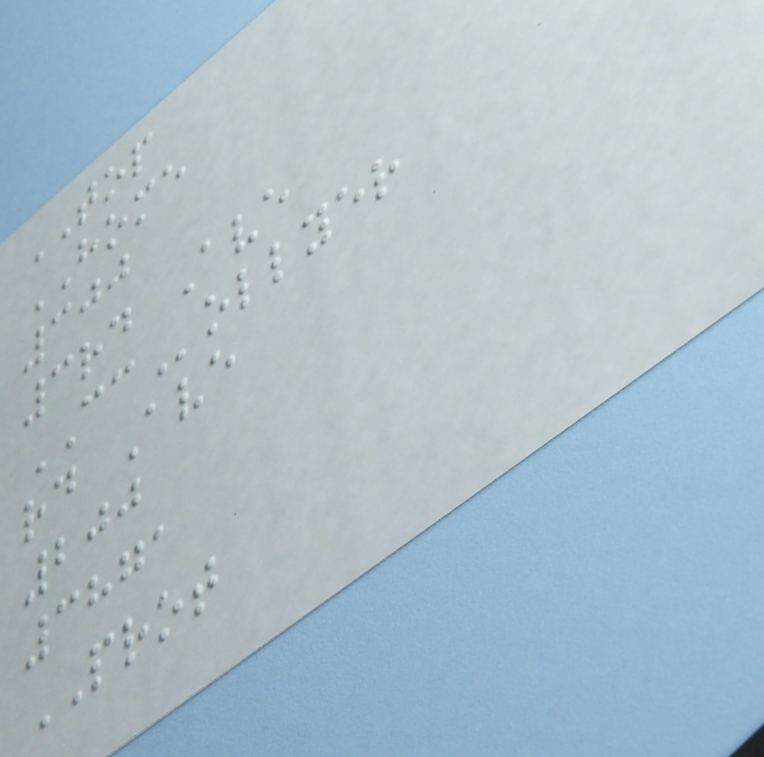TOP
HOME
300
3rd Ave
CCollyer
rd Ave
200
3871
PROT
